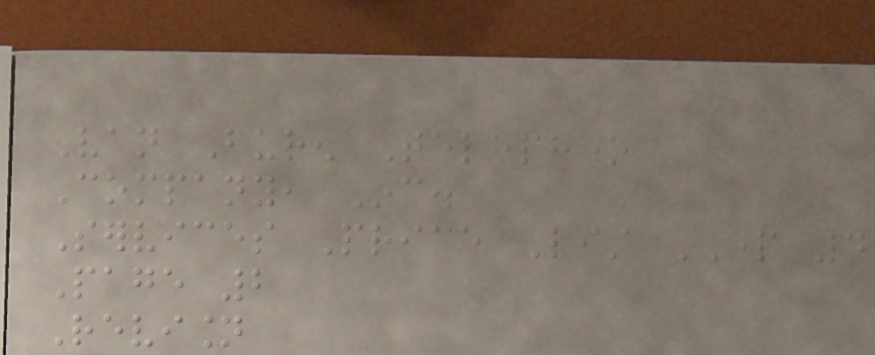Van Buren Telephone
Company, Inc.
Services Price List PART 4
Page 2
Revision
